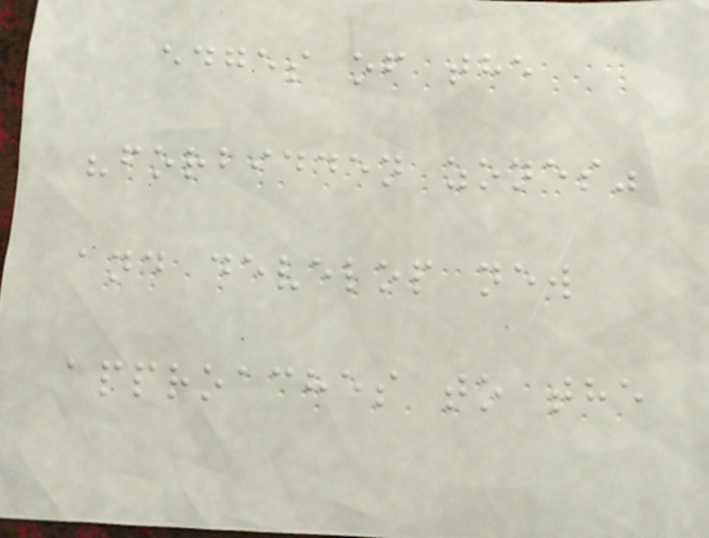edges of the
"forbidden zones"
and develop new
approaches to the
